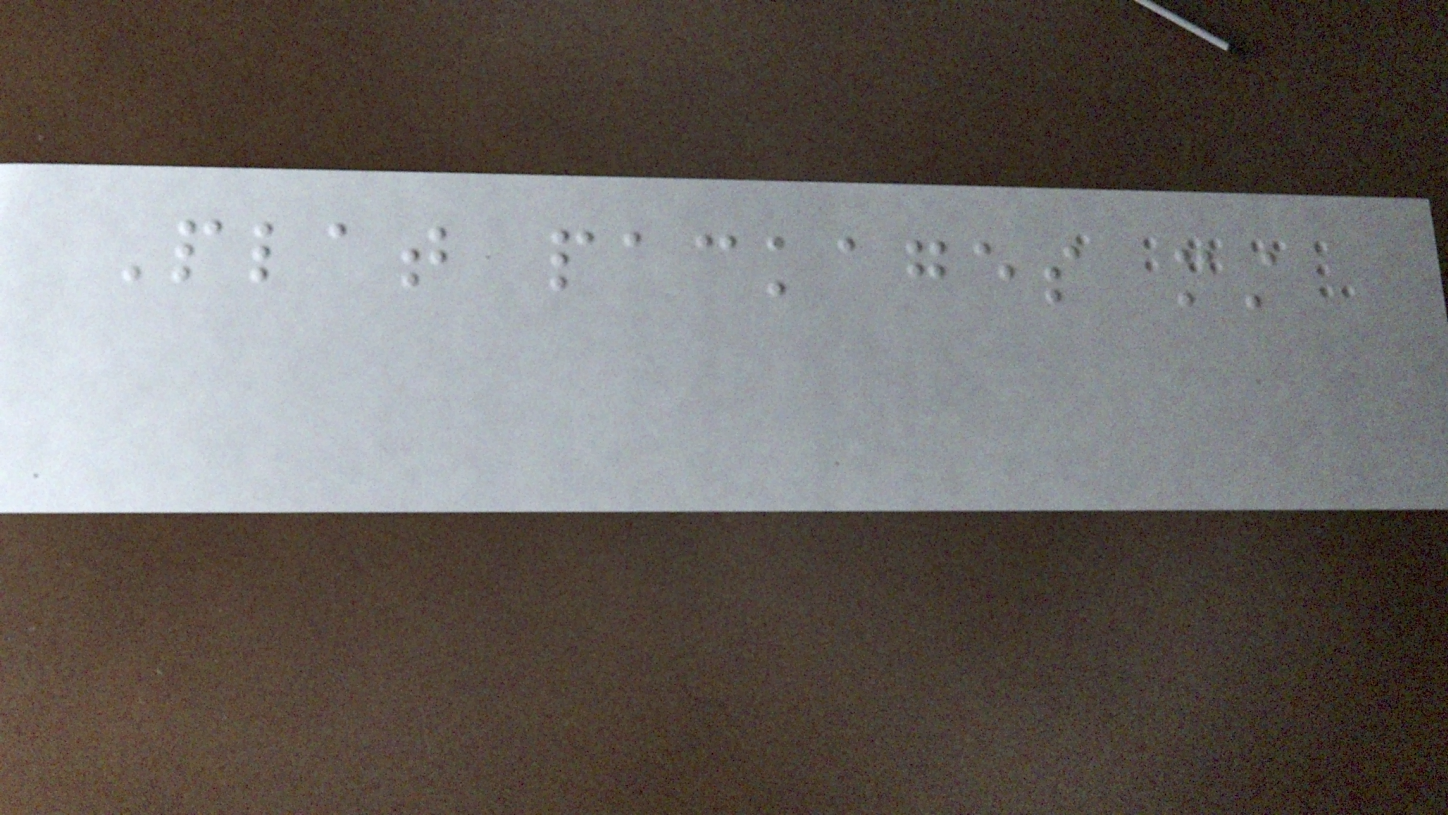Plat packages must
